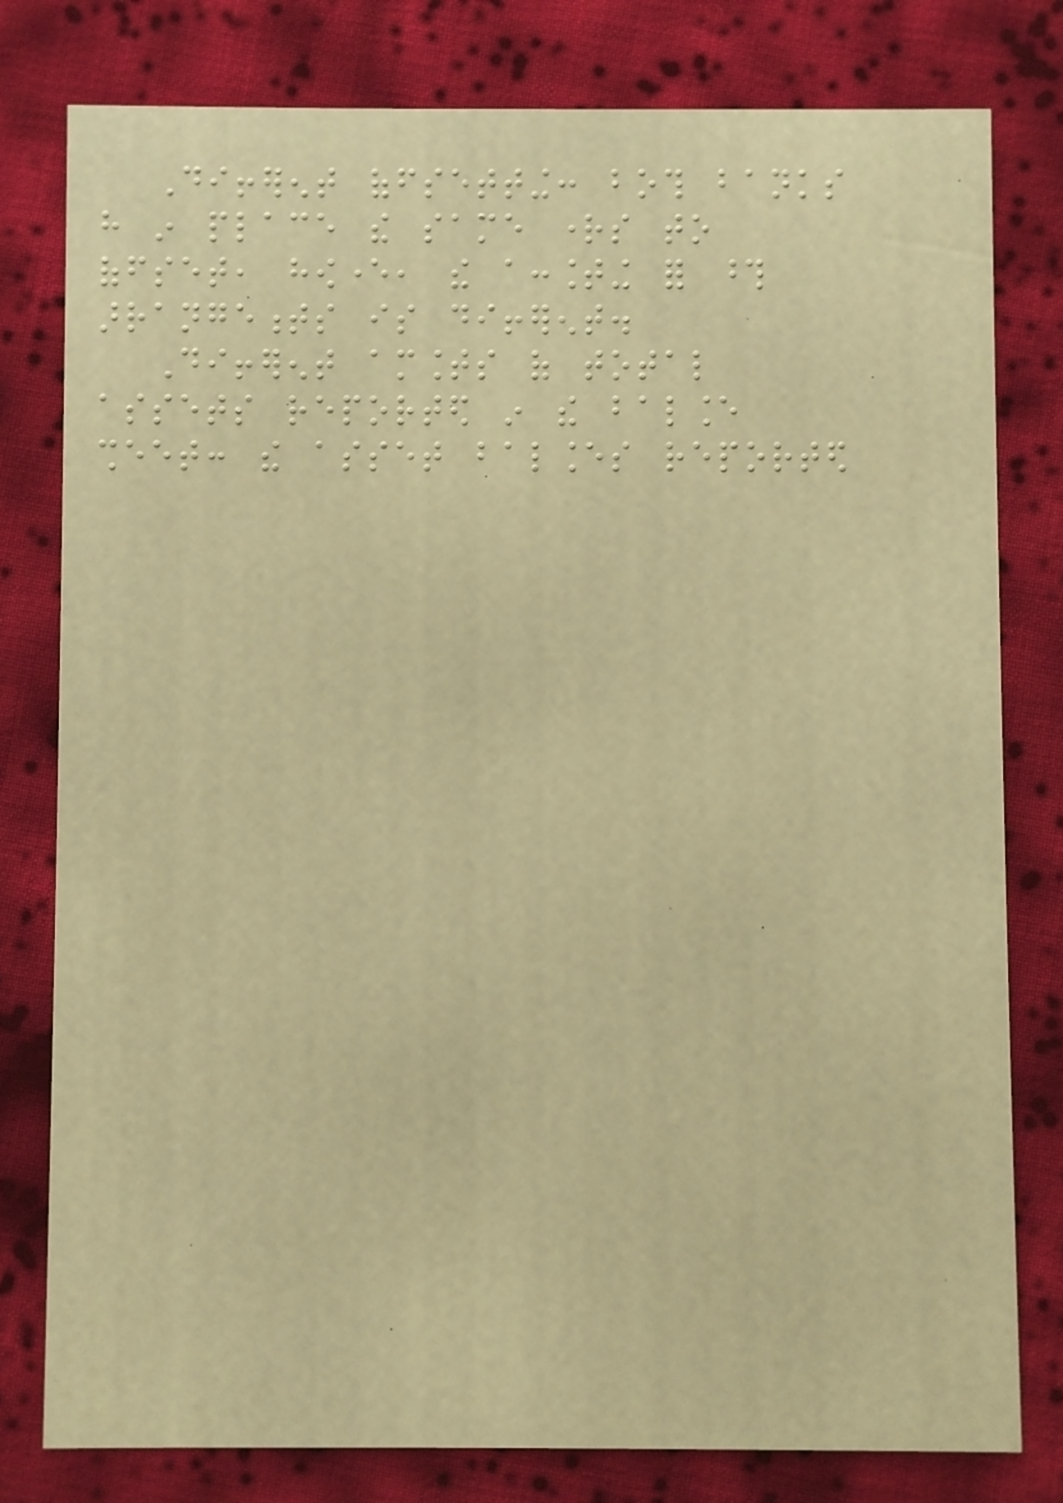Different offsetting: both banks
have in place the same rights to
offset, however, the accounting for those
arrangements is different.
Different amounts of total
assets reported in the balance
sheet: the asset balances reported
